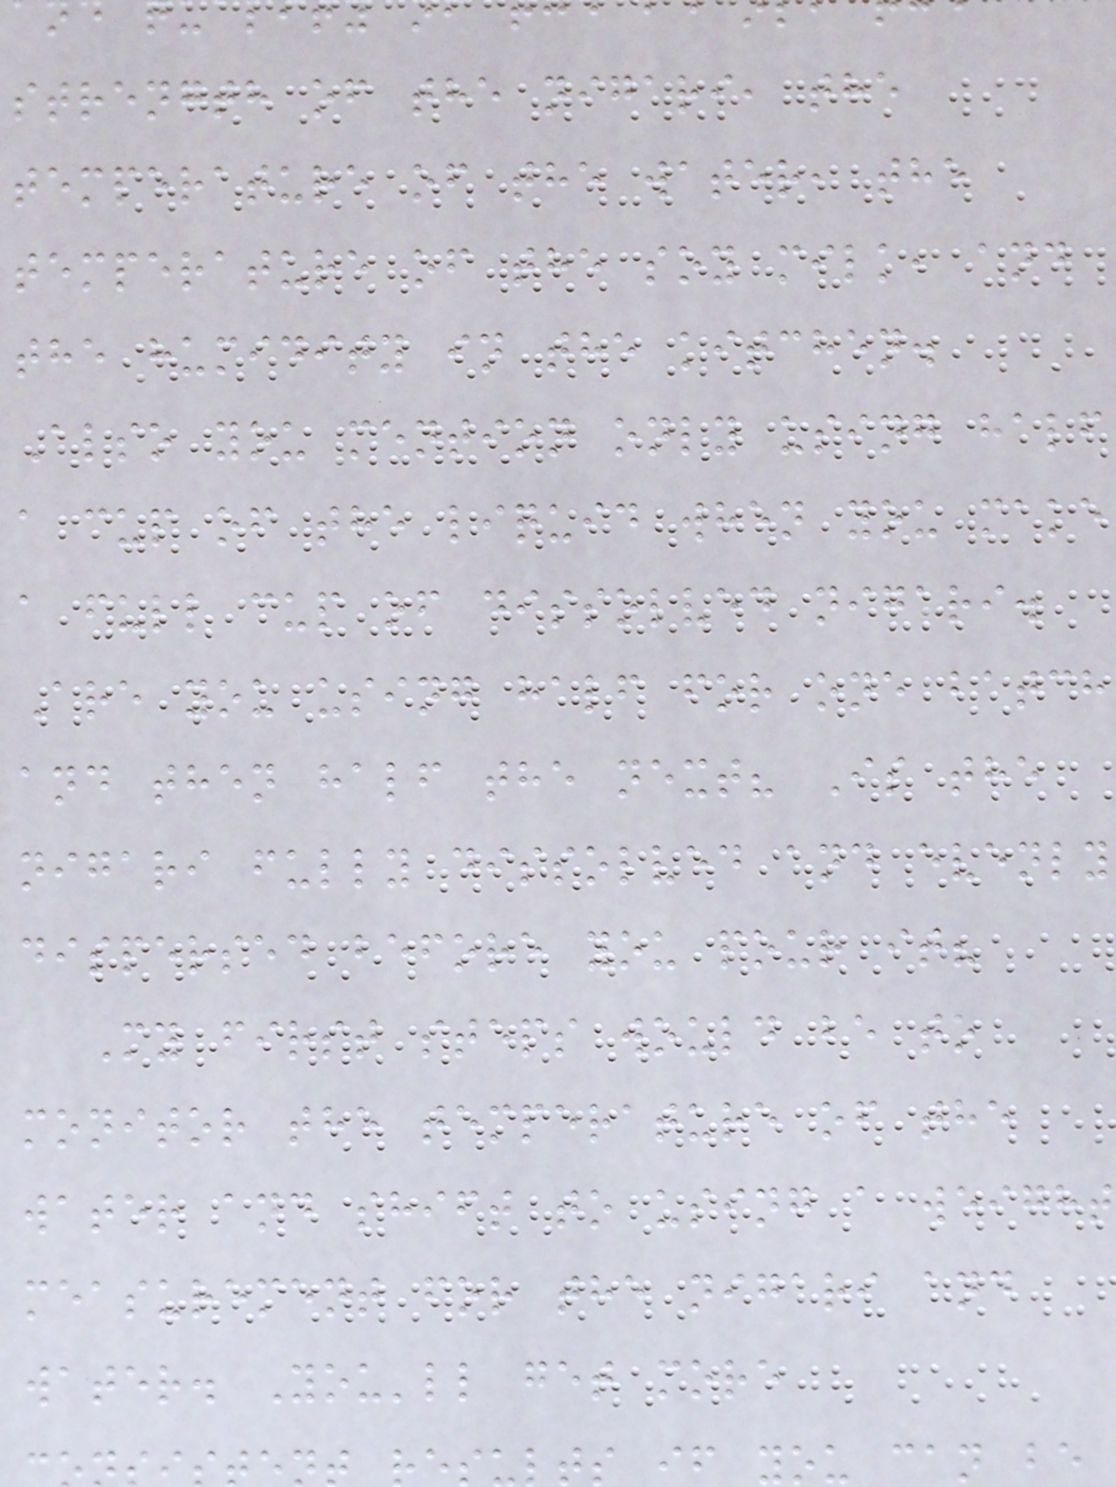strength of the nigari, the
temperature of the water, the
temperature of the soy milk, and
the humidity in the kitchen.
Also you mention only using half
a cup of the liquid when you make
a full cup of dissolved nigari.
Are you using half for one batch
and then half the next? Is the
nigari fully dissolved and evenly
dispersed before you pour it?
My first steps would be to
monitor the temperature of the
water and shift to using a weight
measurement for the nigari and
water. You'll get more
s if you can be
